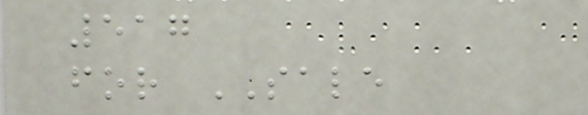517
for SALE
